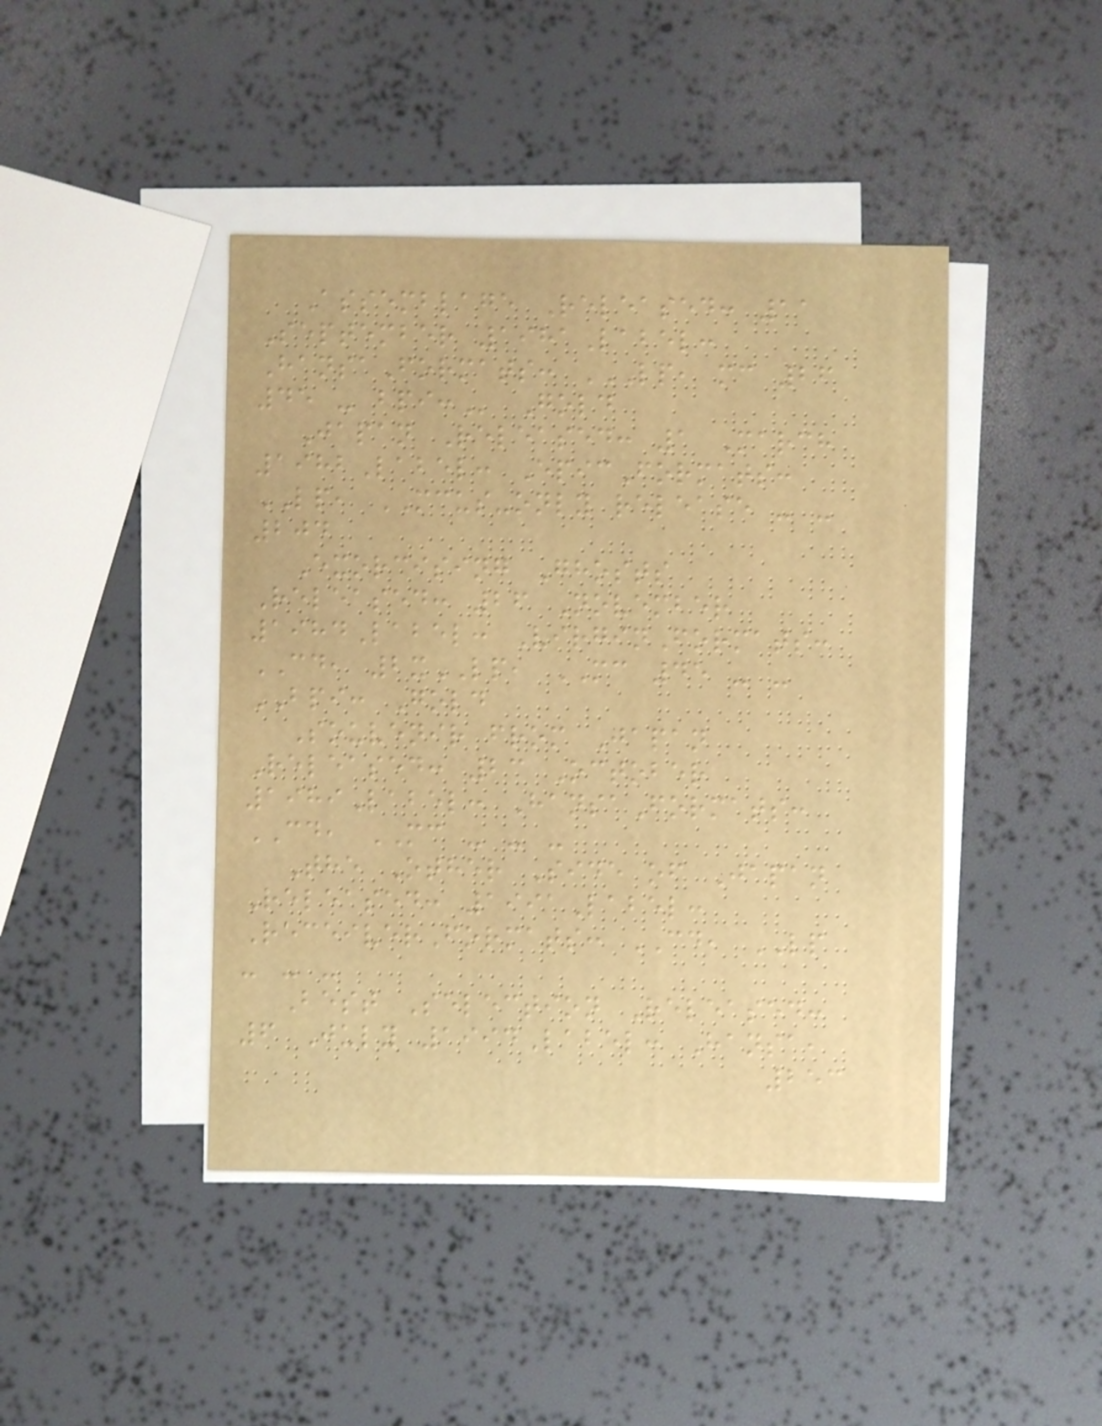Assemblage Released: 11
September 1981Label:
HansaFormats: LP, MC 26
45 - BPI: Gold
Japan Released: 1 March
1982Label: EpicFormats:
LP, MCUS-only release - -
204
Exorcising Ghosts
Released: 26 November
1984Label: VirginFormats:
CD, 2xLP, MC 45 - -
BPI: Gold
Souvenir from Japan
Released: 23 October
1989Label: HansaFormats:
CD, MC - - -
The Other Side of Japan
Released: 1991Label:
ReceiverFormats: CD, LP
- - -
Best Selection Released:
6 July 1994Label: Hansa,
253
